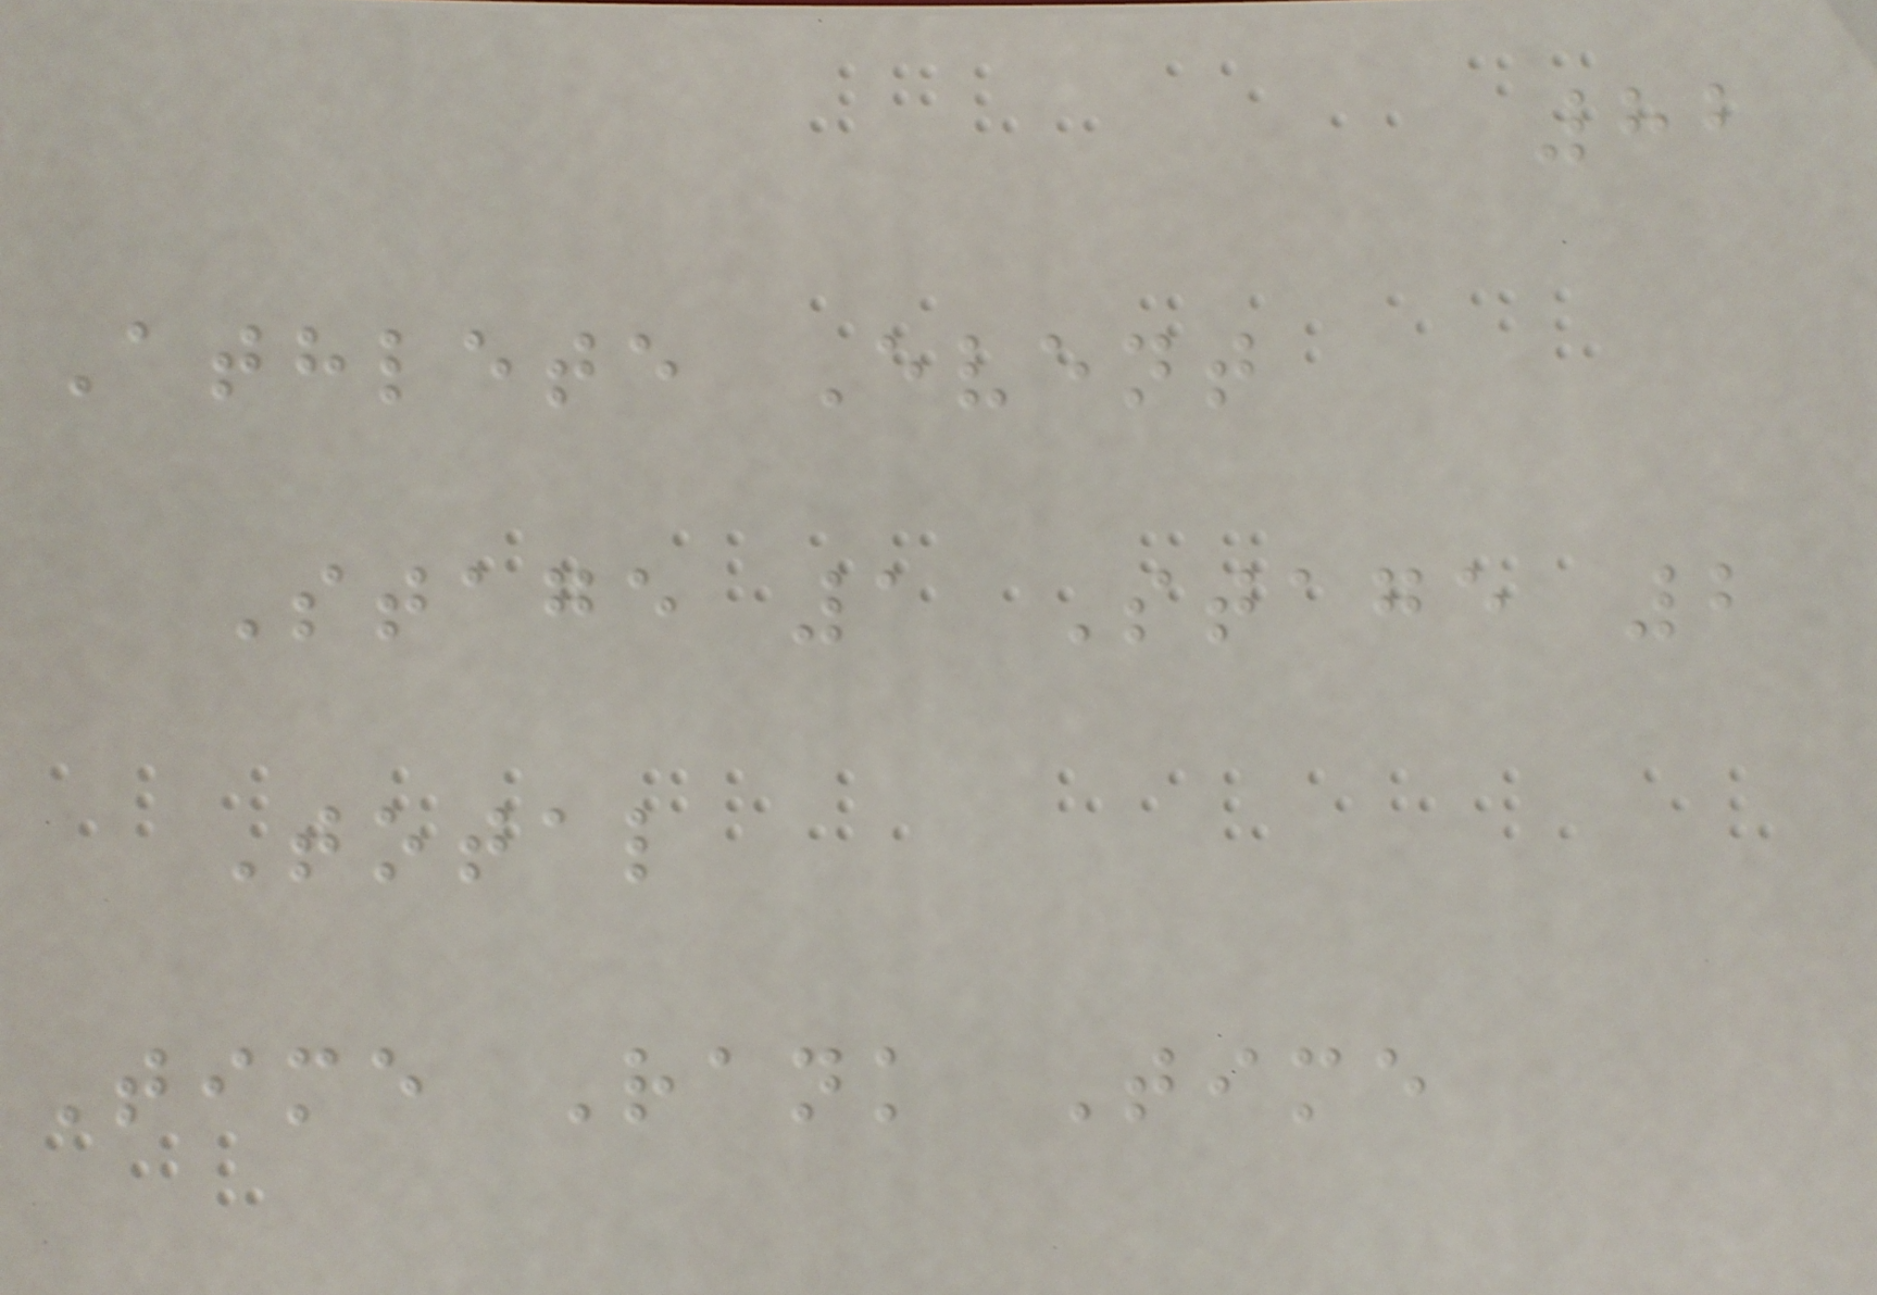82
Athlete Event
Stage 1 Stage 2
Total
Time Rank Time
